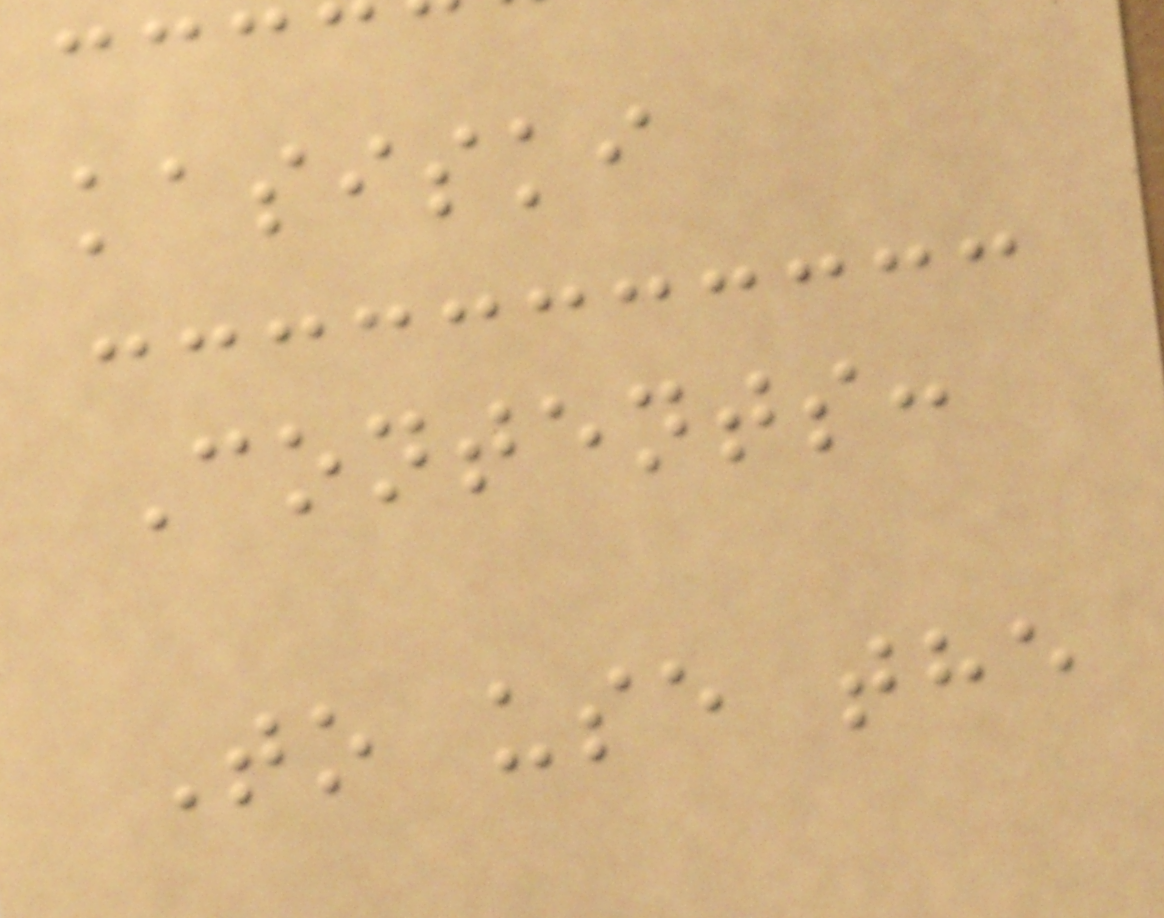kasiski
Contents:
To use the
